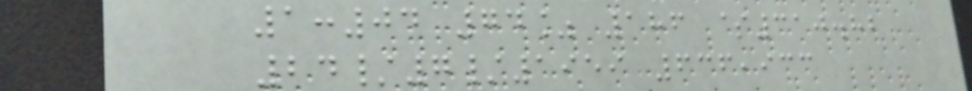1:04 74% 186 $310.82
24/7/1959 636,933
